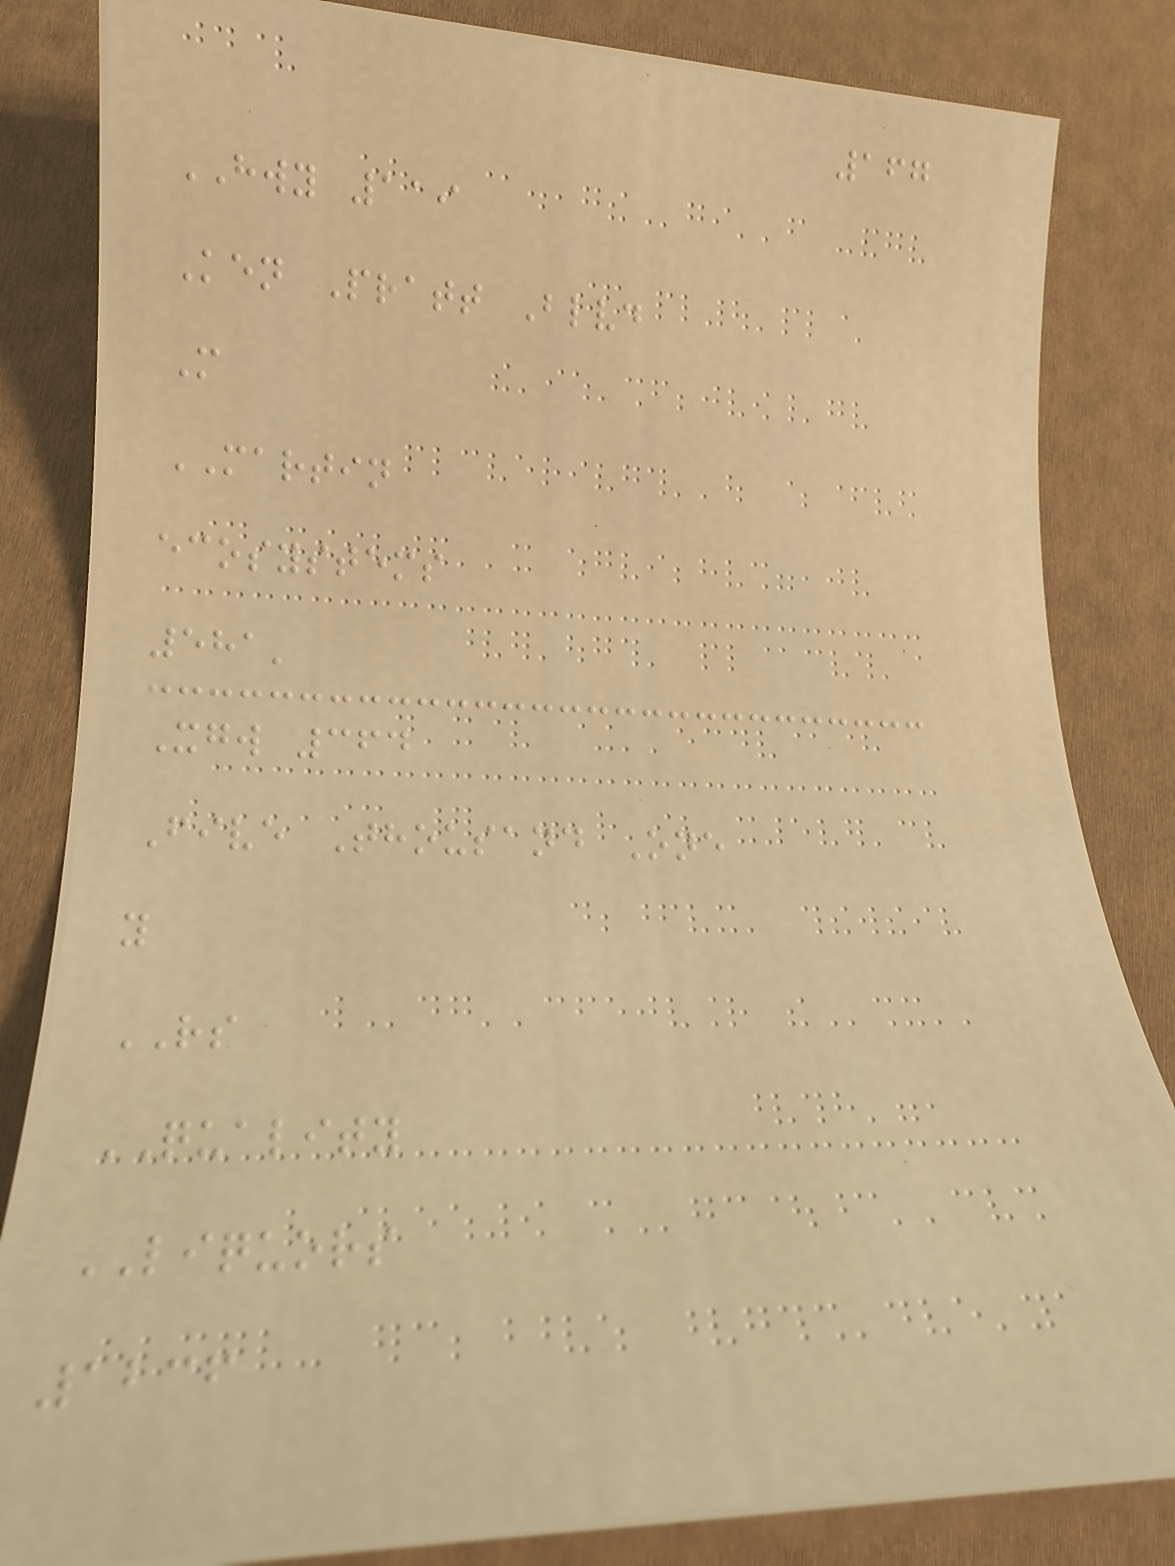167
HWY 119
Ken Pratt Blvd
M
MARTIN
ecosystems
581'
Xgw 364
Five Thousand One
y
RS
QUALITY
LIQUORS
1236
